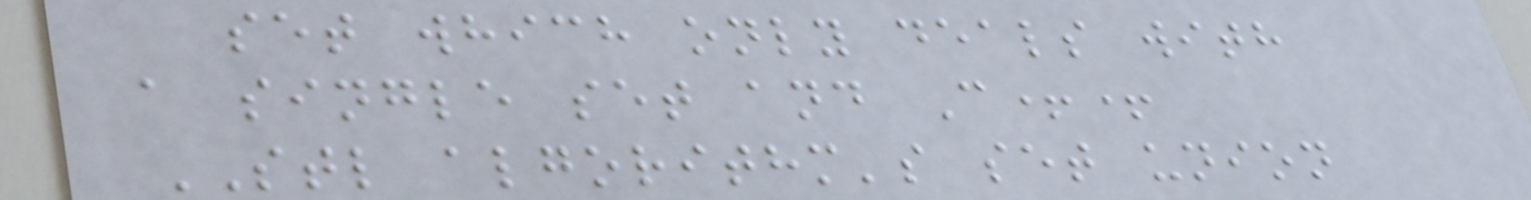set which only deals with
a single set and C++
STL algorithm's set union
